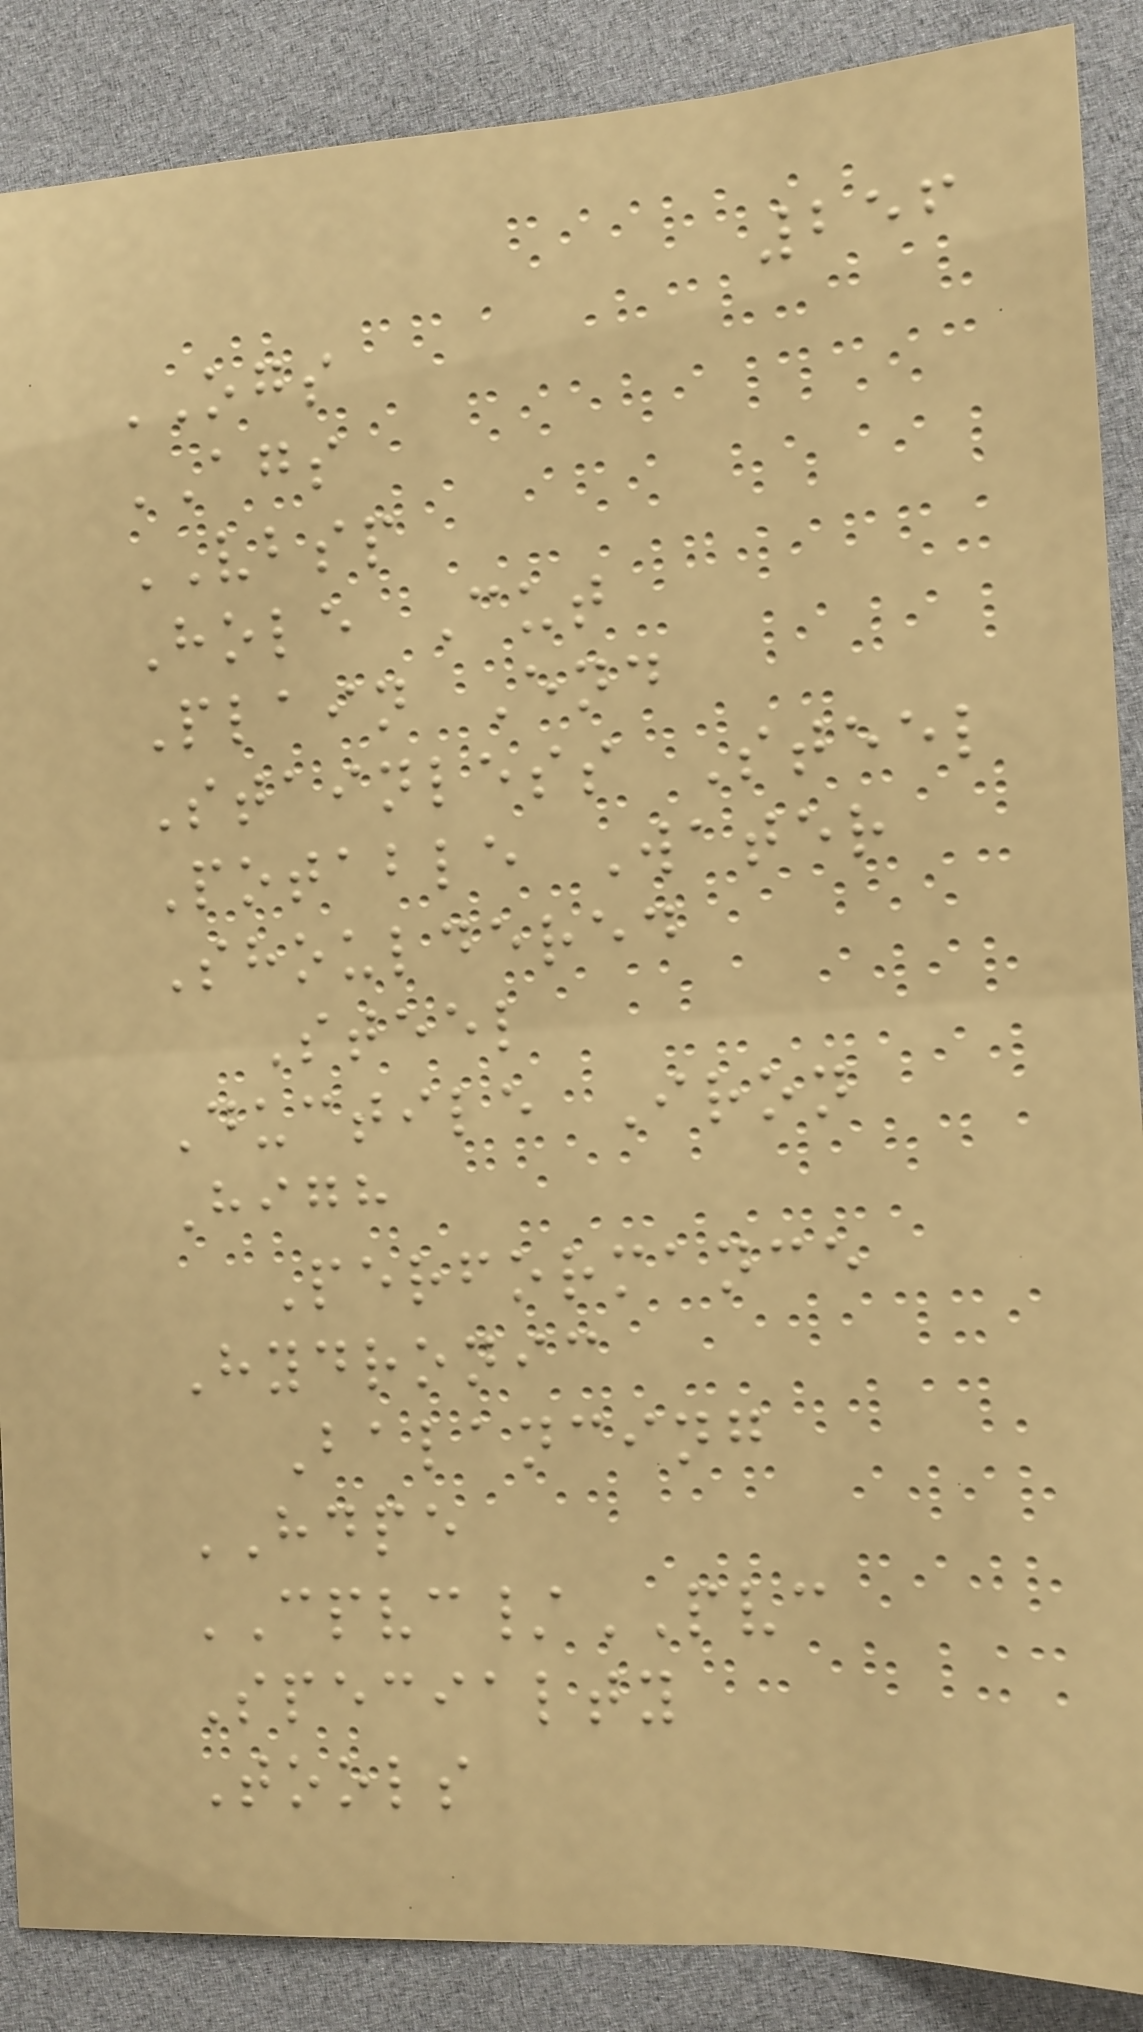256
OGS
AGS
VBSP
Hole Cut
Plain End
Stainless Steel
Potable Water
Shouldered
Steel
Ductile Iron
High
Performance
Hydronic
Balancing
HDPE
CPVC/PVC
Specialty
Tools
